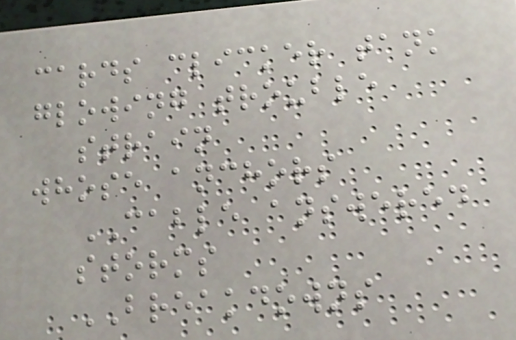cards clicker tank
glowing trouble
strain
whose anchors
CABLE answered
storms
BREAKDOWNS
